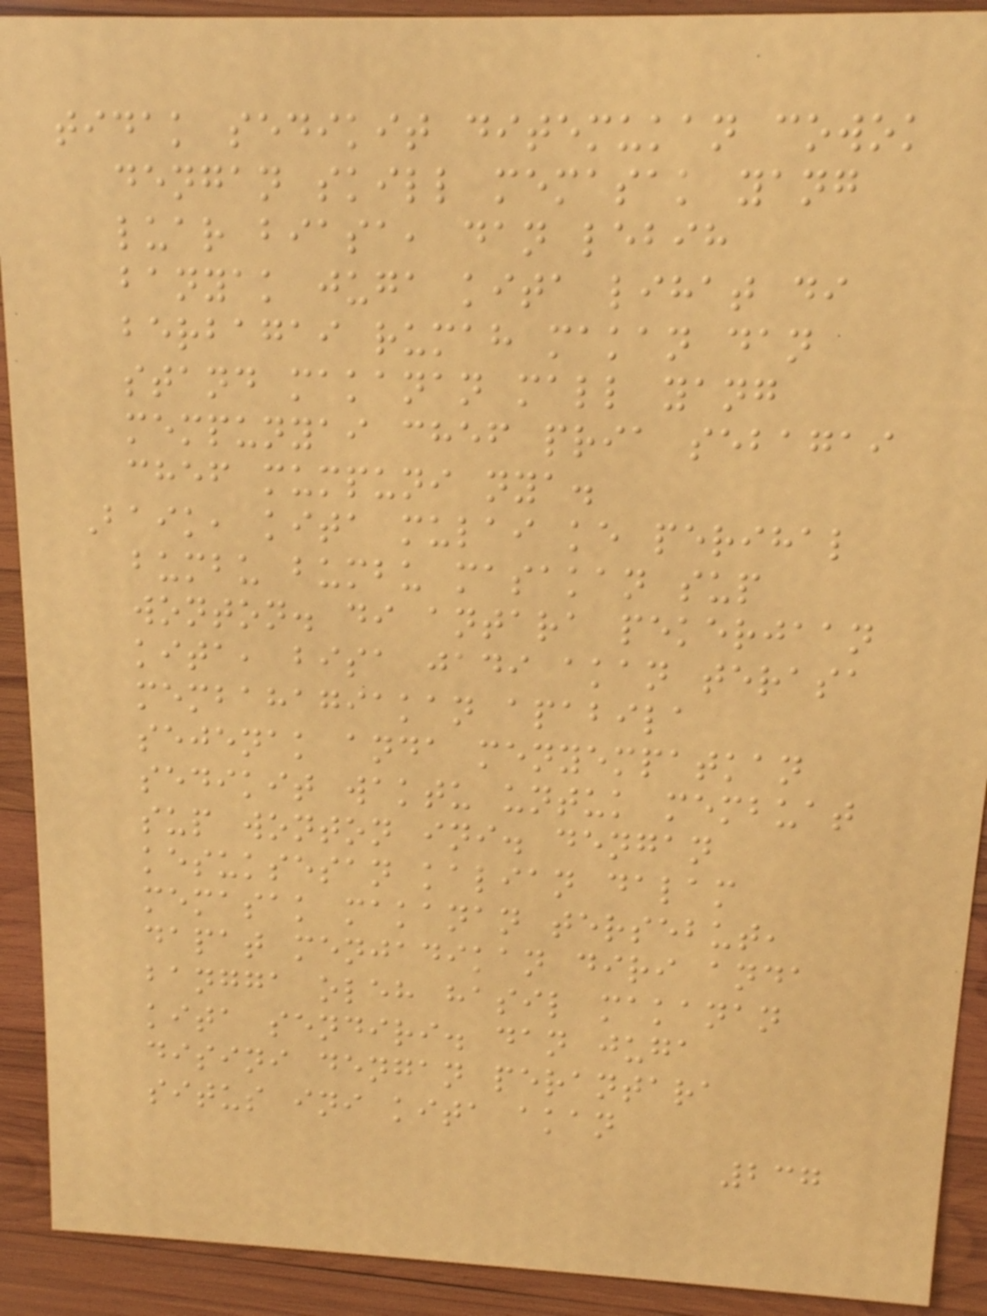tidak sedikit ditemukan cowok
dengan skill memasak yang
luar biasa, dan lebih
banyak juga kita lihat di
berbagai rumah makan dan
stand makanan mall yang
mempunyai chef pria sebagai
chef mumpuni nya.
Baik, kita mulai ke perihal
bumbu bumbu masakan sup
wonton. di antara pekerjaan
kita, bisa jadi akan terasa
membahagiakan apabila
sejenak anda menyempatkan
sedikit waktu untuk membuat
sup wonton ini. dengan
kesuksesan kalian dalam
memasak makanan tersebut,
dapat menjadikan diri anda
bangga oleh hasil makanan
kita sendiri. dan juga
disini dengan perantara
situs ini kita akan
237
